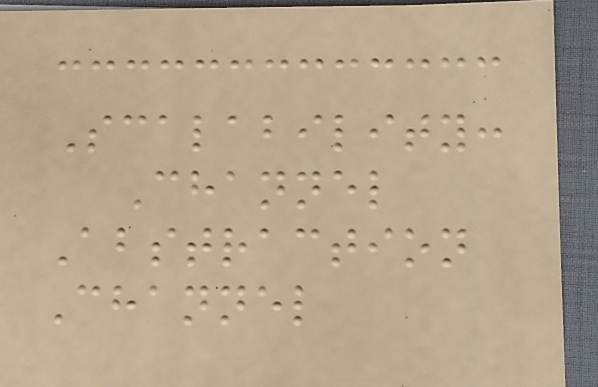Scalability:
Channel
Abstraction
Channel
